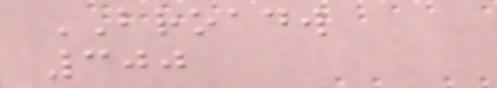BROADW
300
